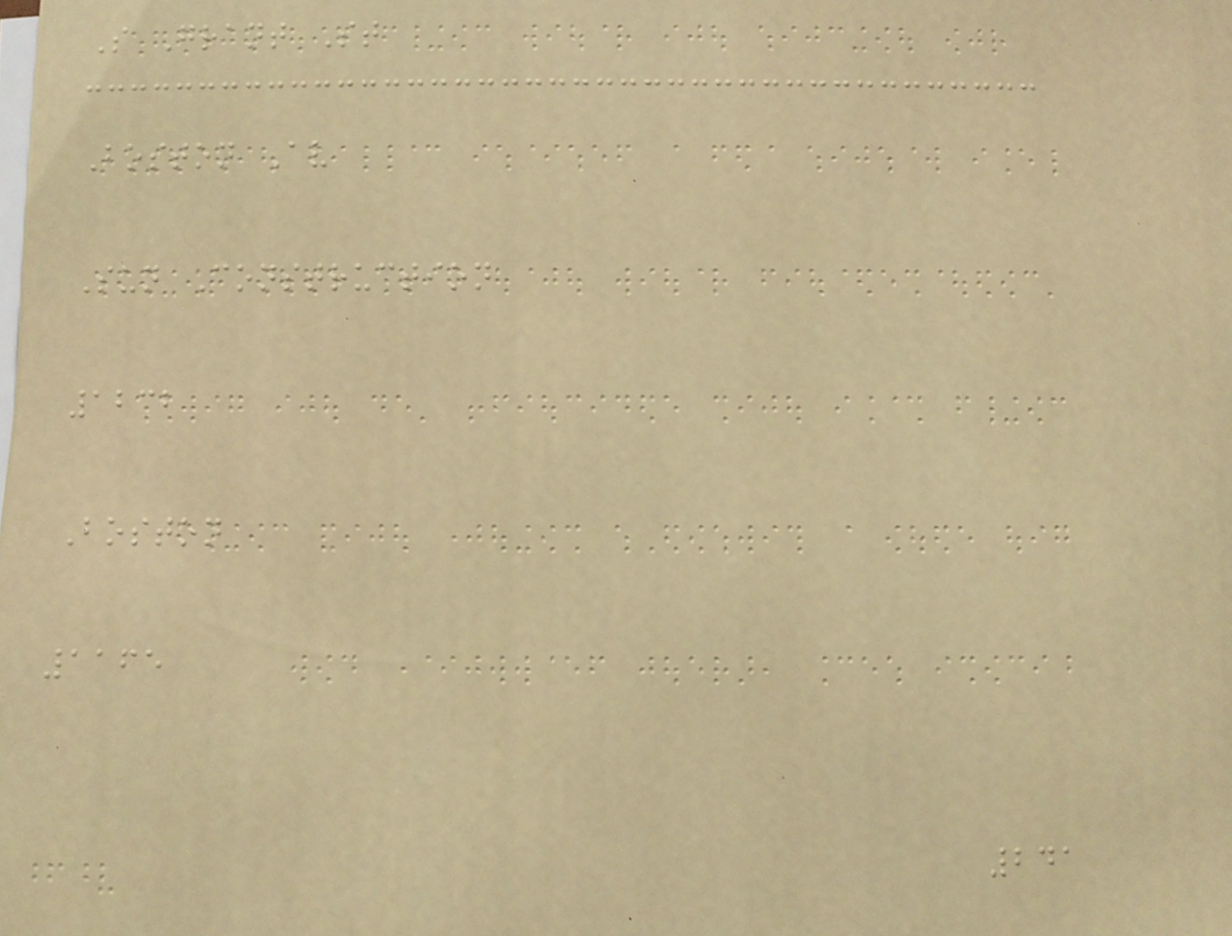S Grant St
Boston Av
Sun Construction
1232
Boston
1165
241
